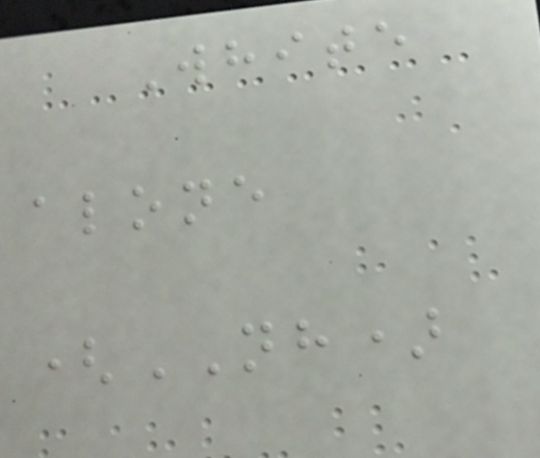White
alone
(NH)
